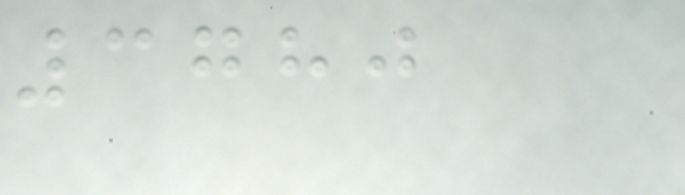3780
